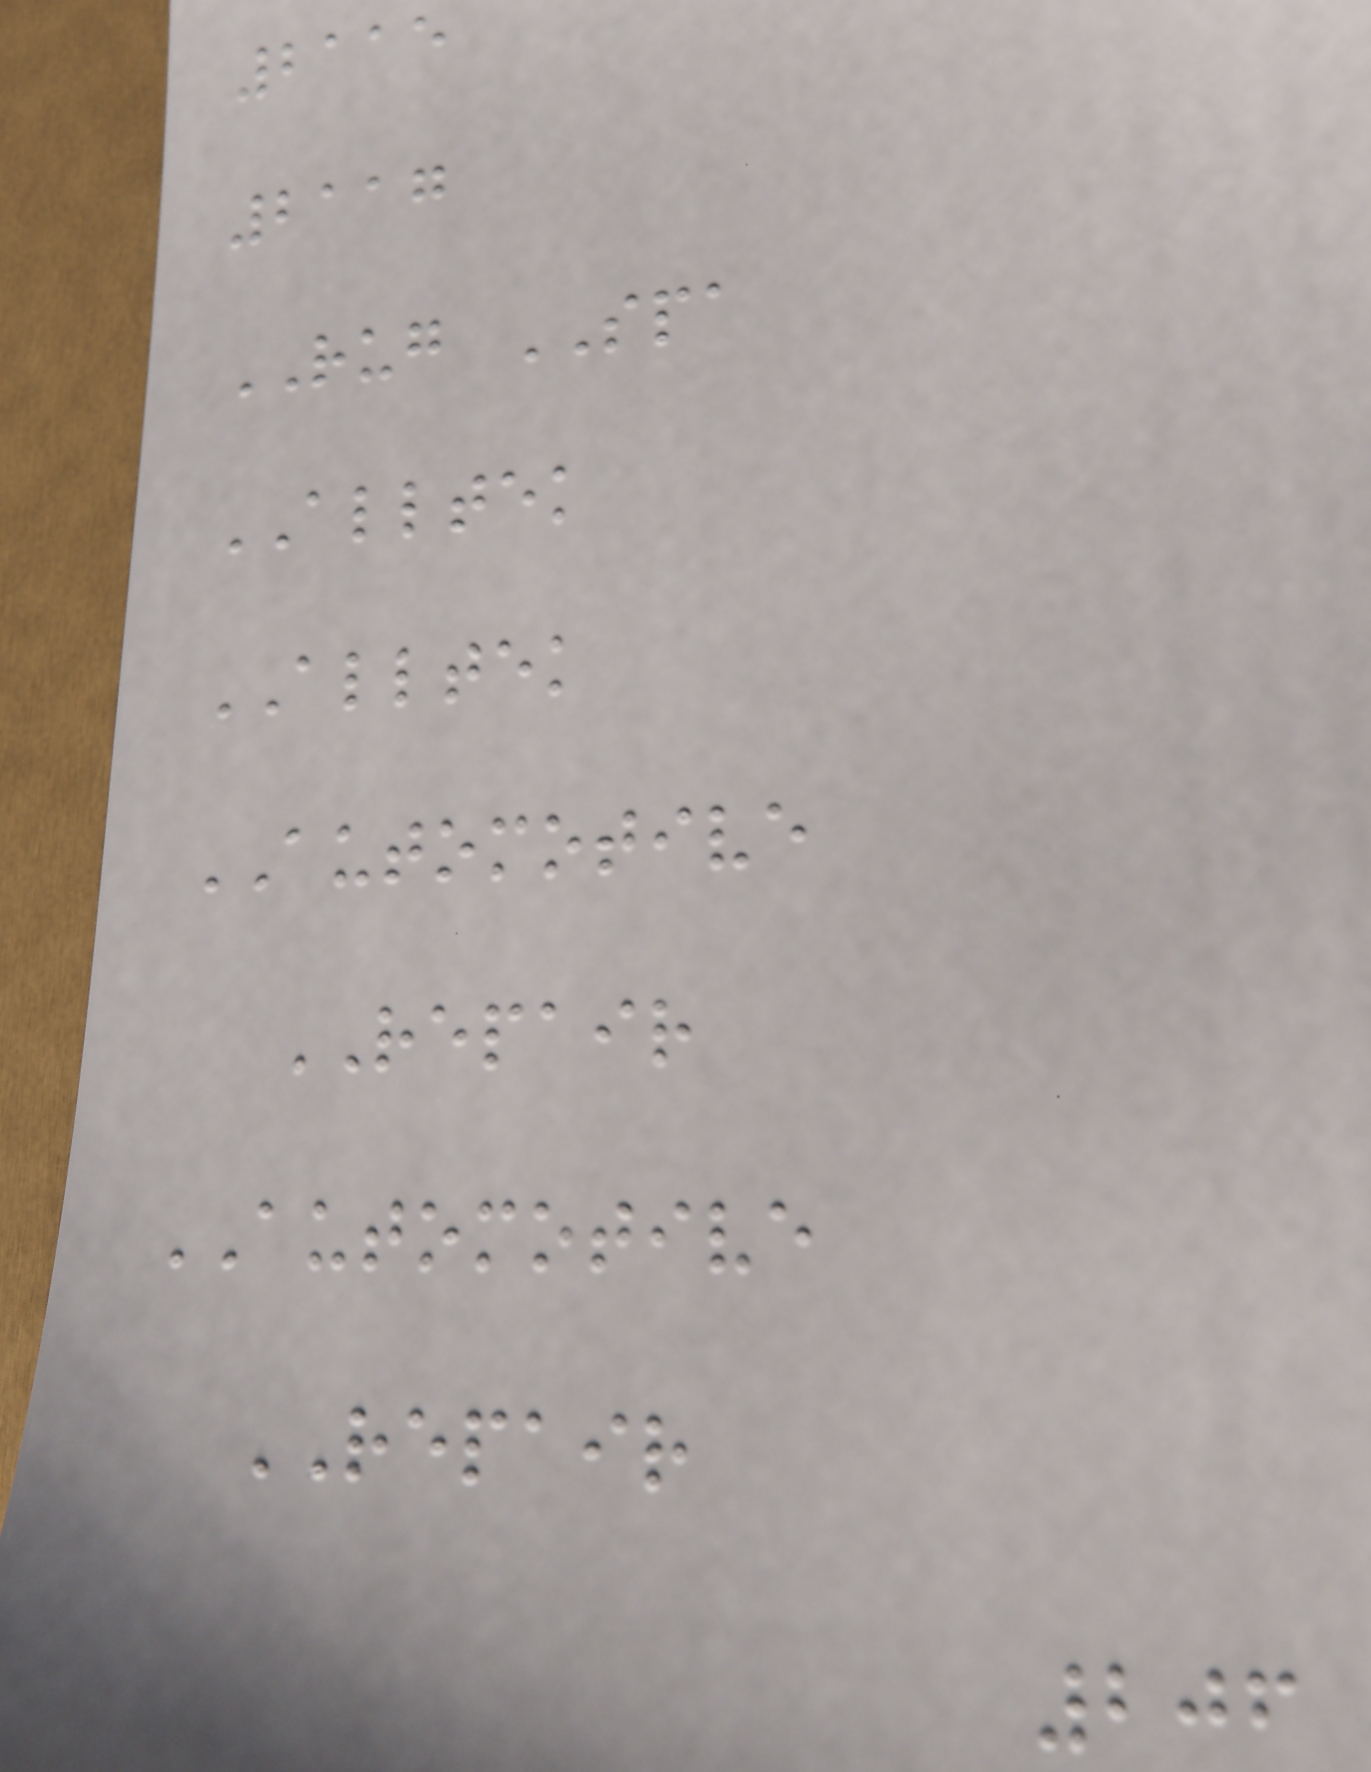2115
2117
RUG SPA
ALLTEK
ALLTEK
AUTOMOTIVE
REPAIR
AUTOMOTIVE
REPAIR
206
